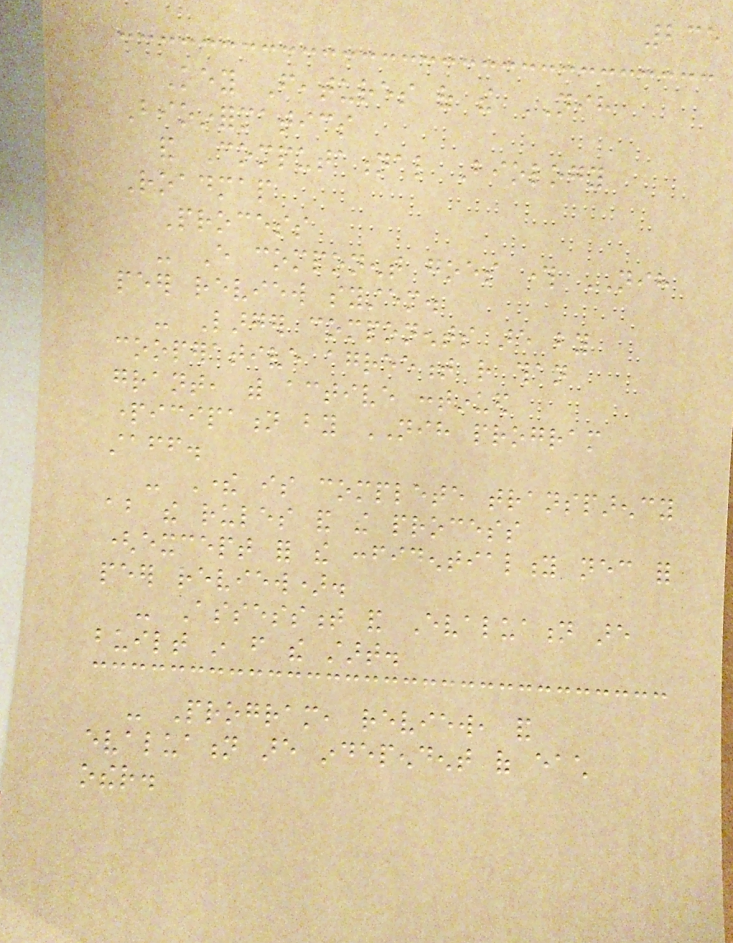235
Key Features of the NIH
Bioinformatics
and Computational Biology
Roadmap
Process
- Every component goes through NIH
peer review system.
- Larger components are by
cooperative agreement rather than
grant, with active continued
participation by NIH program
staff.
- There is complete transparency
about the rules and the process
(except for the confidentiality necessary for
peer review).
- Assessment and Evaluation are
built in from the start.
- Program, review, and
evaluation are independent of each
other.
